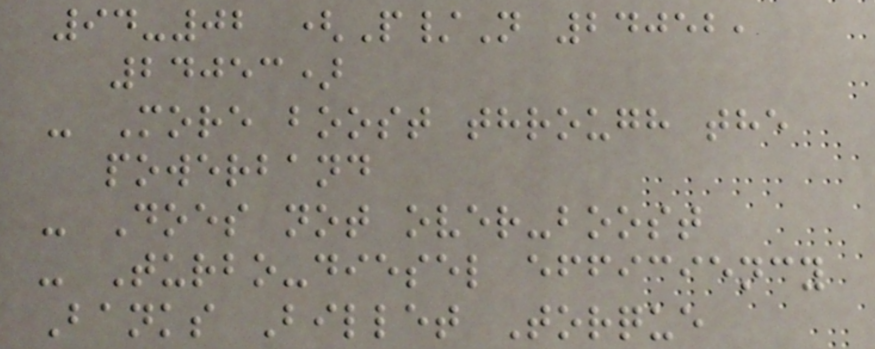94-02 (P/N 24052,
24053)
- More boost through the
powerband
- Does not over-boost
- Turbo-diesel efficiency
Banks Billet Torque
